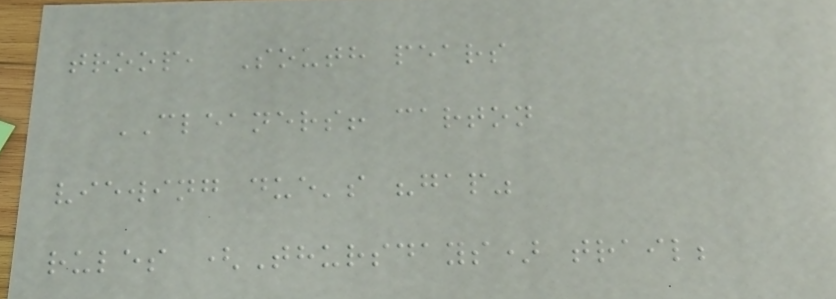troop, South pears
CLEANERS! carton
viewing due's "gap"
rules (Thursdays) trail;
